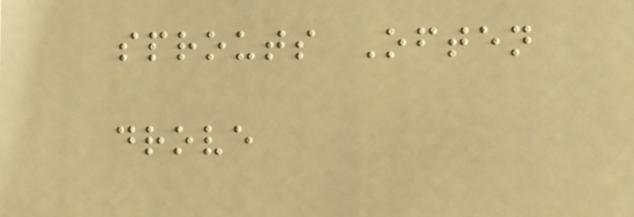sprouts Often
drove
